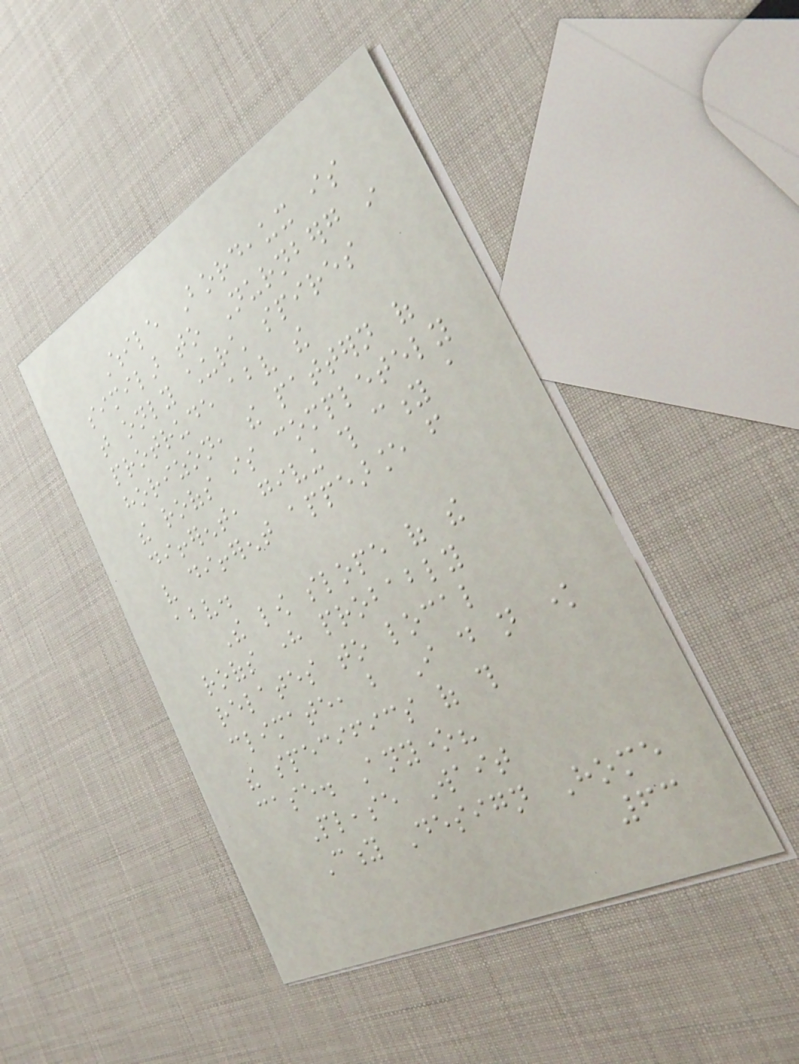While Bordeaux is
similar to Nurnberg in
that only church spires
protrude above the
horizon, the pattern of
the roofs is completely
different, giving this city a
very different appearance from
above.
The low slope of the
roofs here probably
relates to local
climate, but I do not know
the specifics of this
case. Anyone?
Please Wait
City Design Home
63
